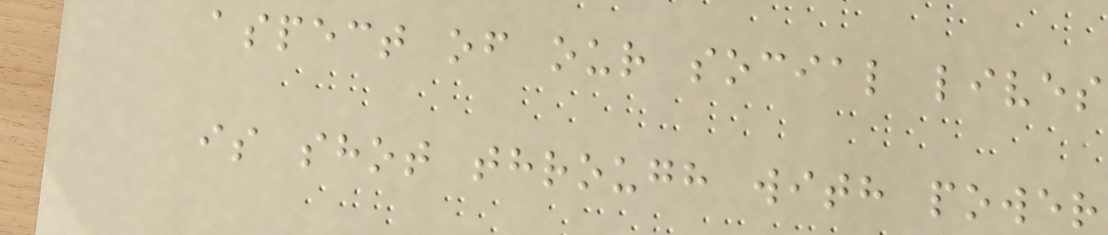aspect of our social lives
is shot through with power
